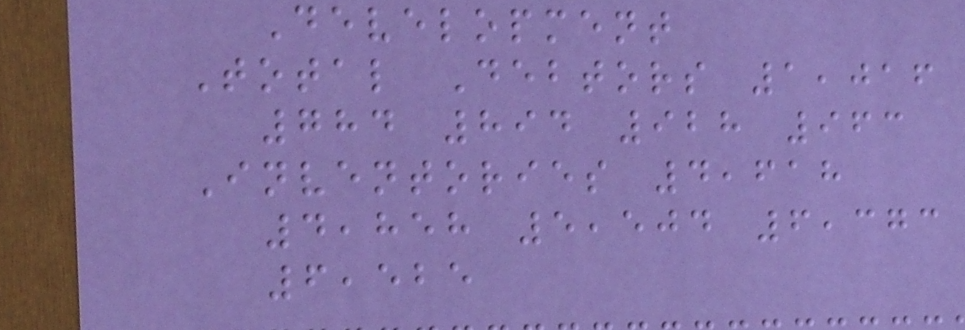Development
Total Debtors 1,016
784 894 928 963
Inventories 4,618
4,858 5,504 6,373
6,525
